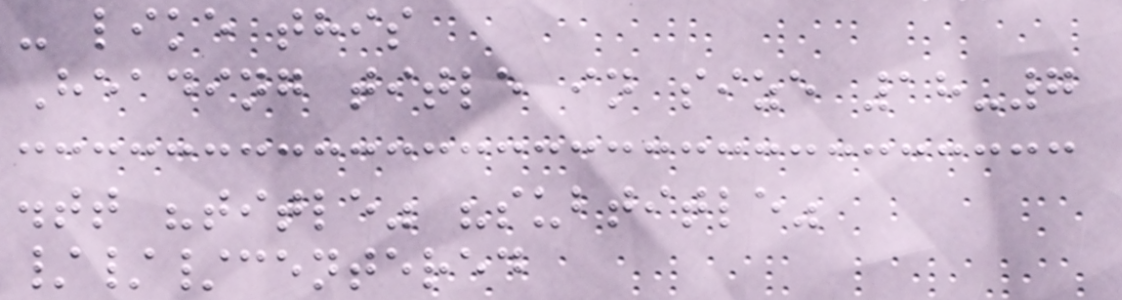- like this
Heading title in size 18-7
.tt "title" "subtitle"
///centered
